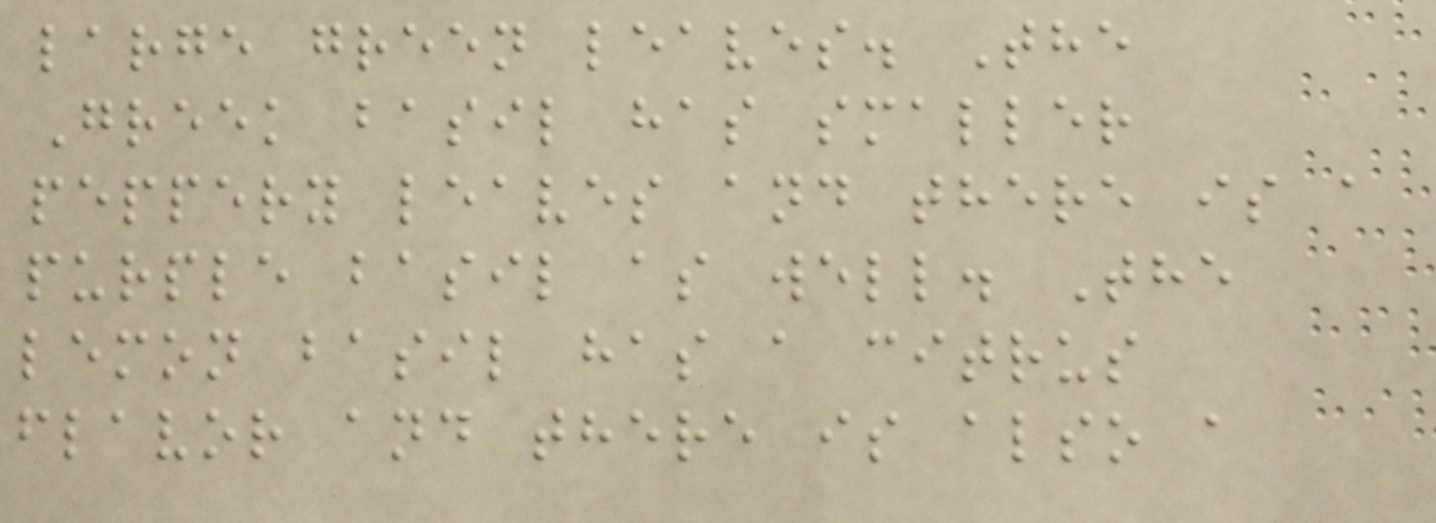large green leaves. The
Greek basil has smaller
peppery leaves and there is a
purple basil as well. The
lemon basil has a citrus
flavor and there is also a
